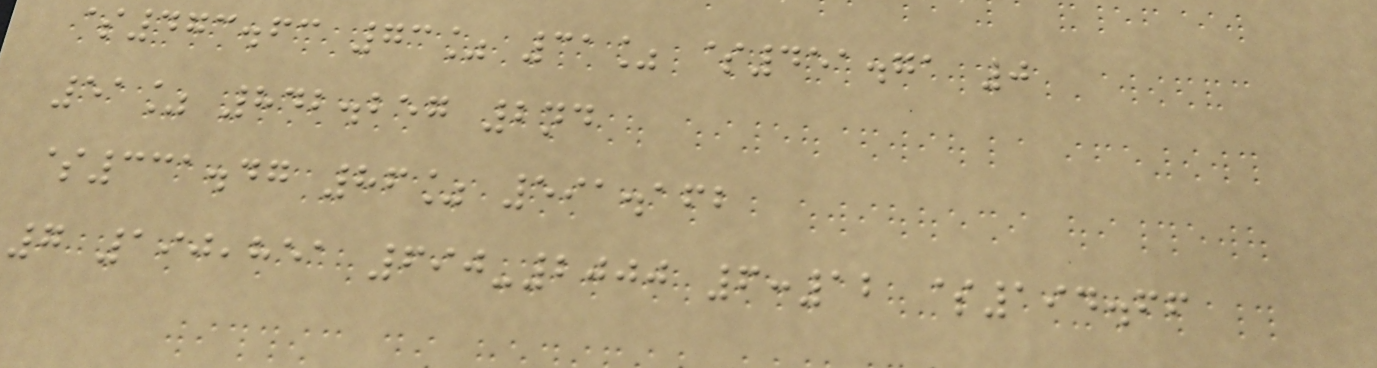$473.63 73% 31% $451.71 0
51% 842.257 2nd
$331.47 86% 591.162
7 190,851 690-2000 6:12 $194.66
